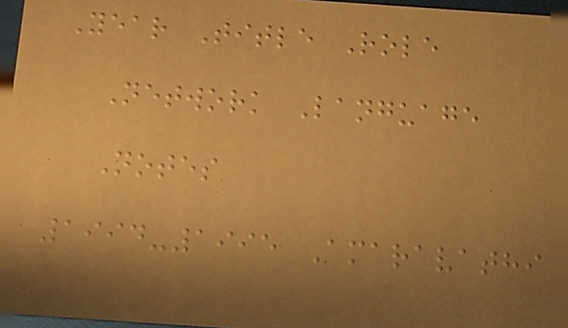Year Title Role
Network Language
Notes
1994-1995 Amaravathi
